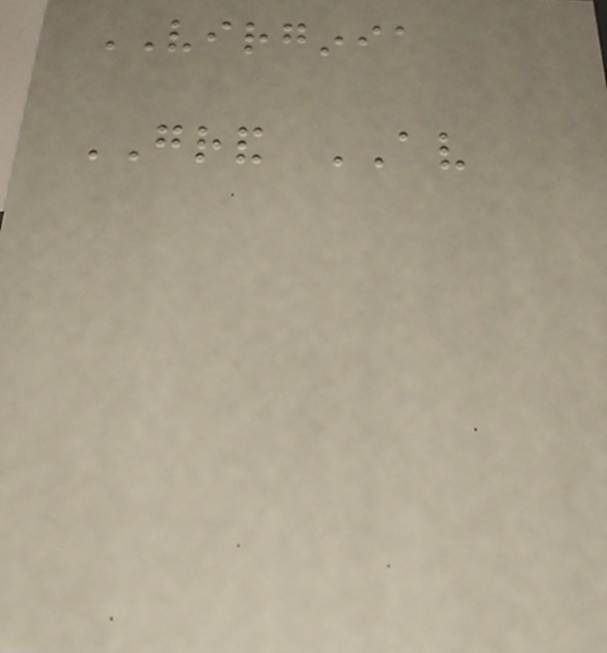VIRGINIA
GRAND AV
